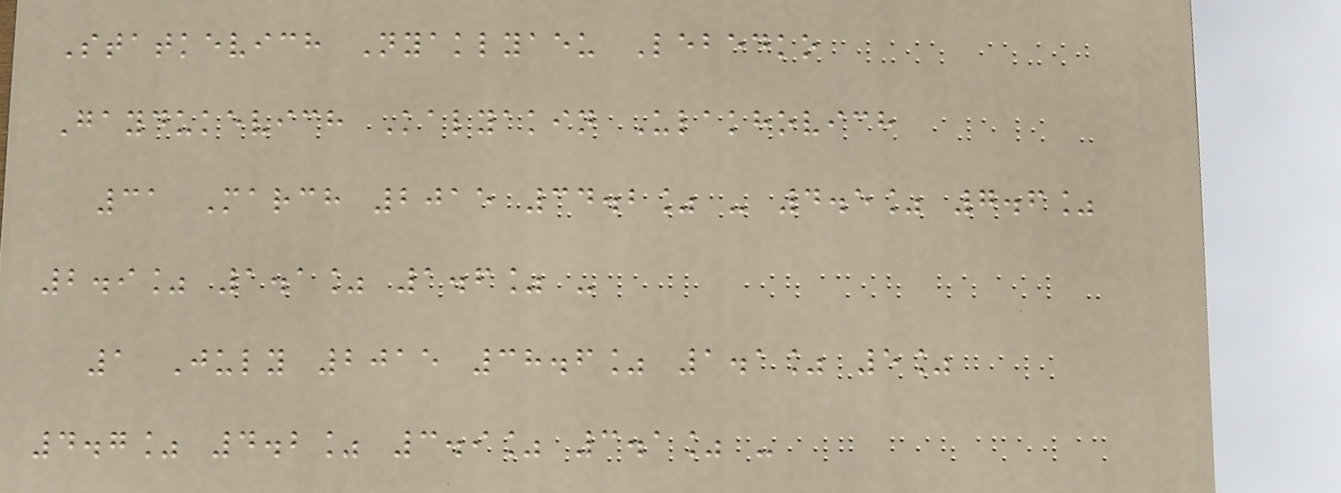Statkevich Nyaklyaeu Lebedko
Gaydukevich Kalyakin Ulakhovich
31 March 2015 34.2% - 4.5% 7.6%
2.9% 1.1% 1.6% -
1 July 2015 38.6% 1.1% 5%
4.7% 4.2% 3.9% 3.1% -
